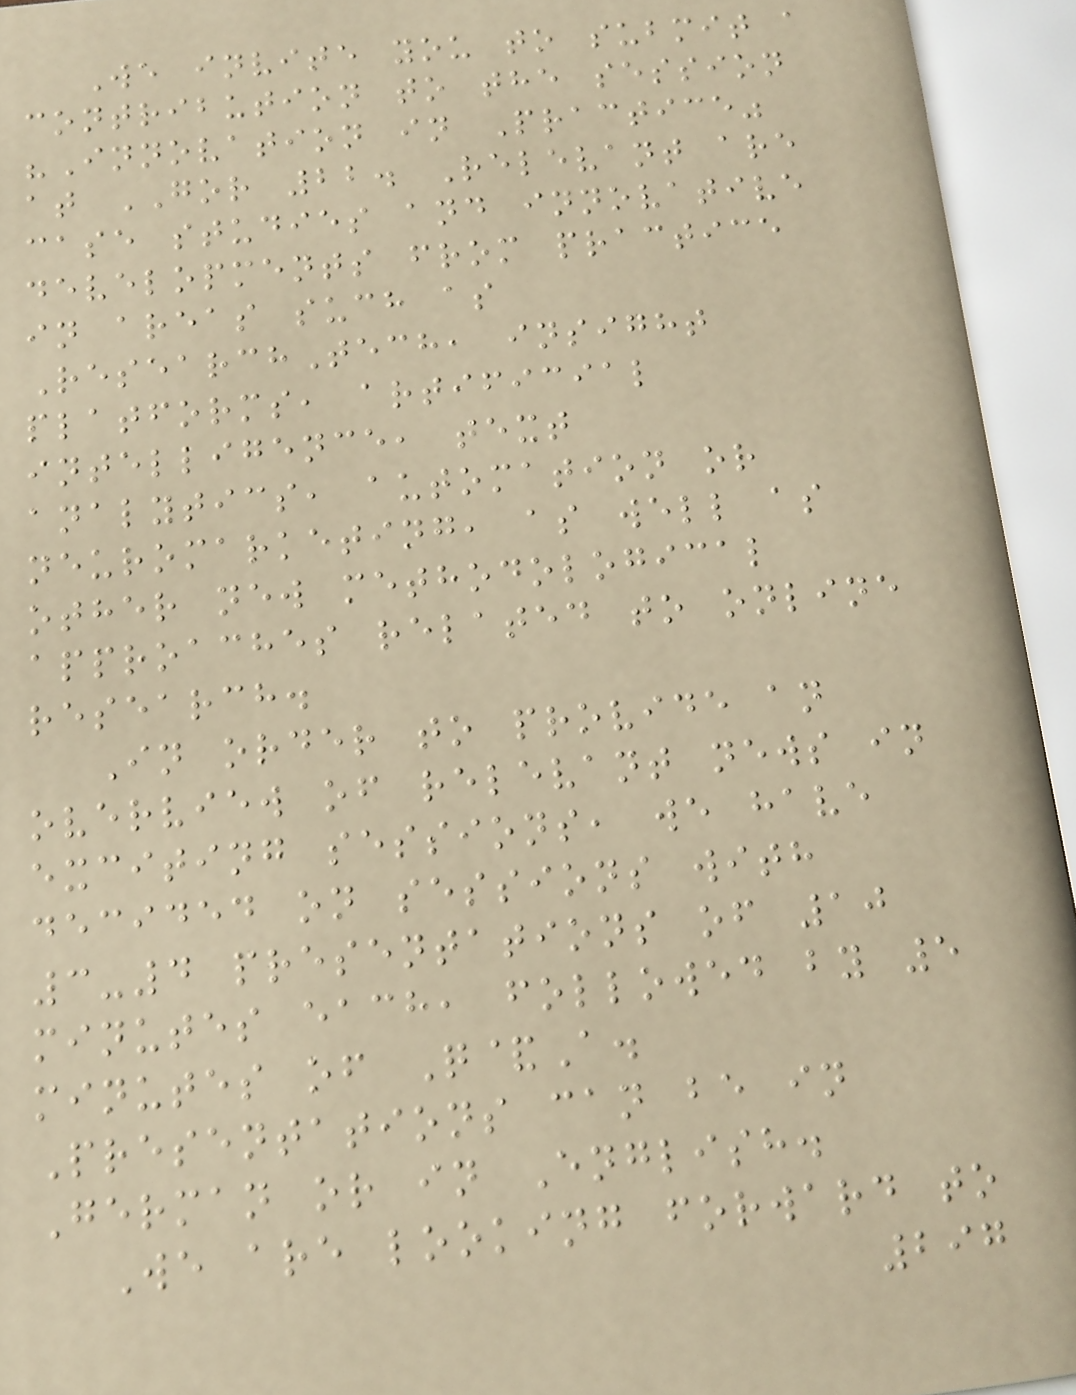We invite you to submit a
contribution to the session
"Innovation in Practice"
at GOR 22. Relevant are
case studies and innovative
developments from practice
in areas such as
ResearchTech, insight
platforms, artificial
intelligence, text
analytics, automation or
neuromarketing, as well as
other new methodological
approaches related to online
research.
In order to provide an
overview of relevant news in
exciting sessions, we have
decided on sessions with
3-4 presentations of 10
minutes each, followed by 5
minutes of Q&A.
Presentations can be in
German or in English.
We are looking forward to
297
